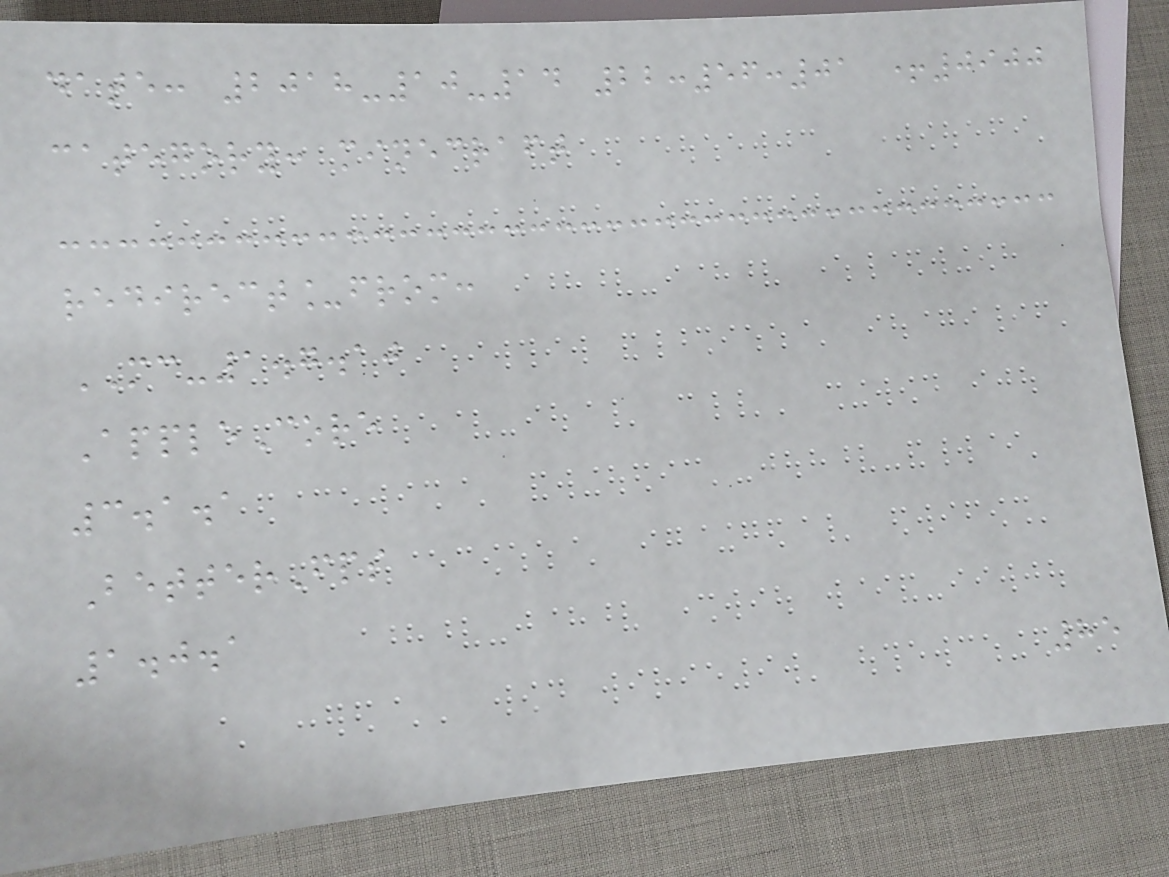date: 2018-10-14 22:56:01 +0900
category: minecraft
redirect_from:
MC-1.7.10
AppleCore
3.1.1
BetterFps
1.0.1
85
